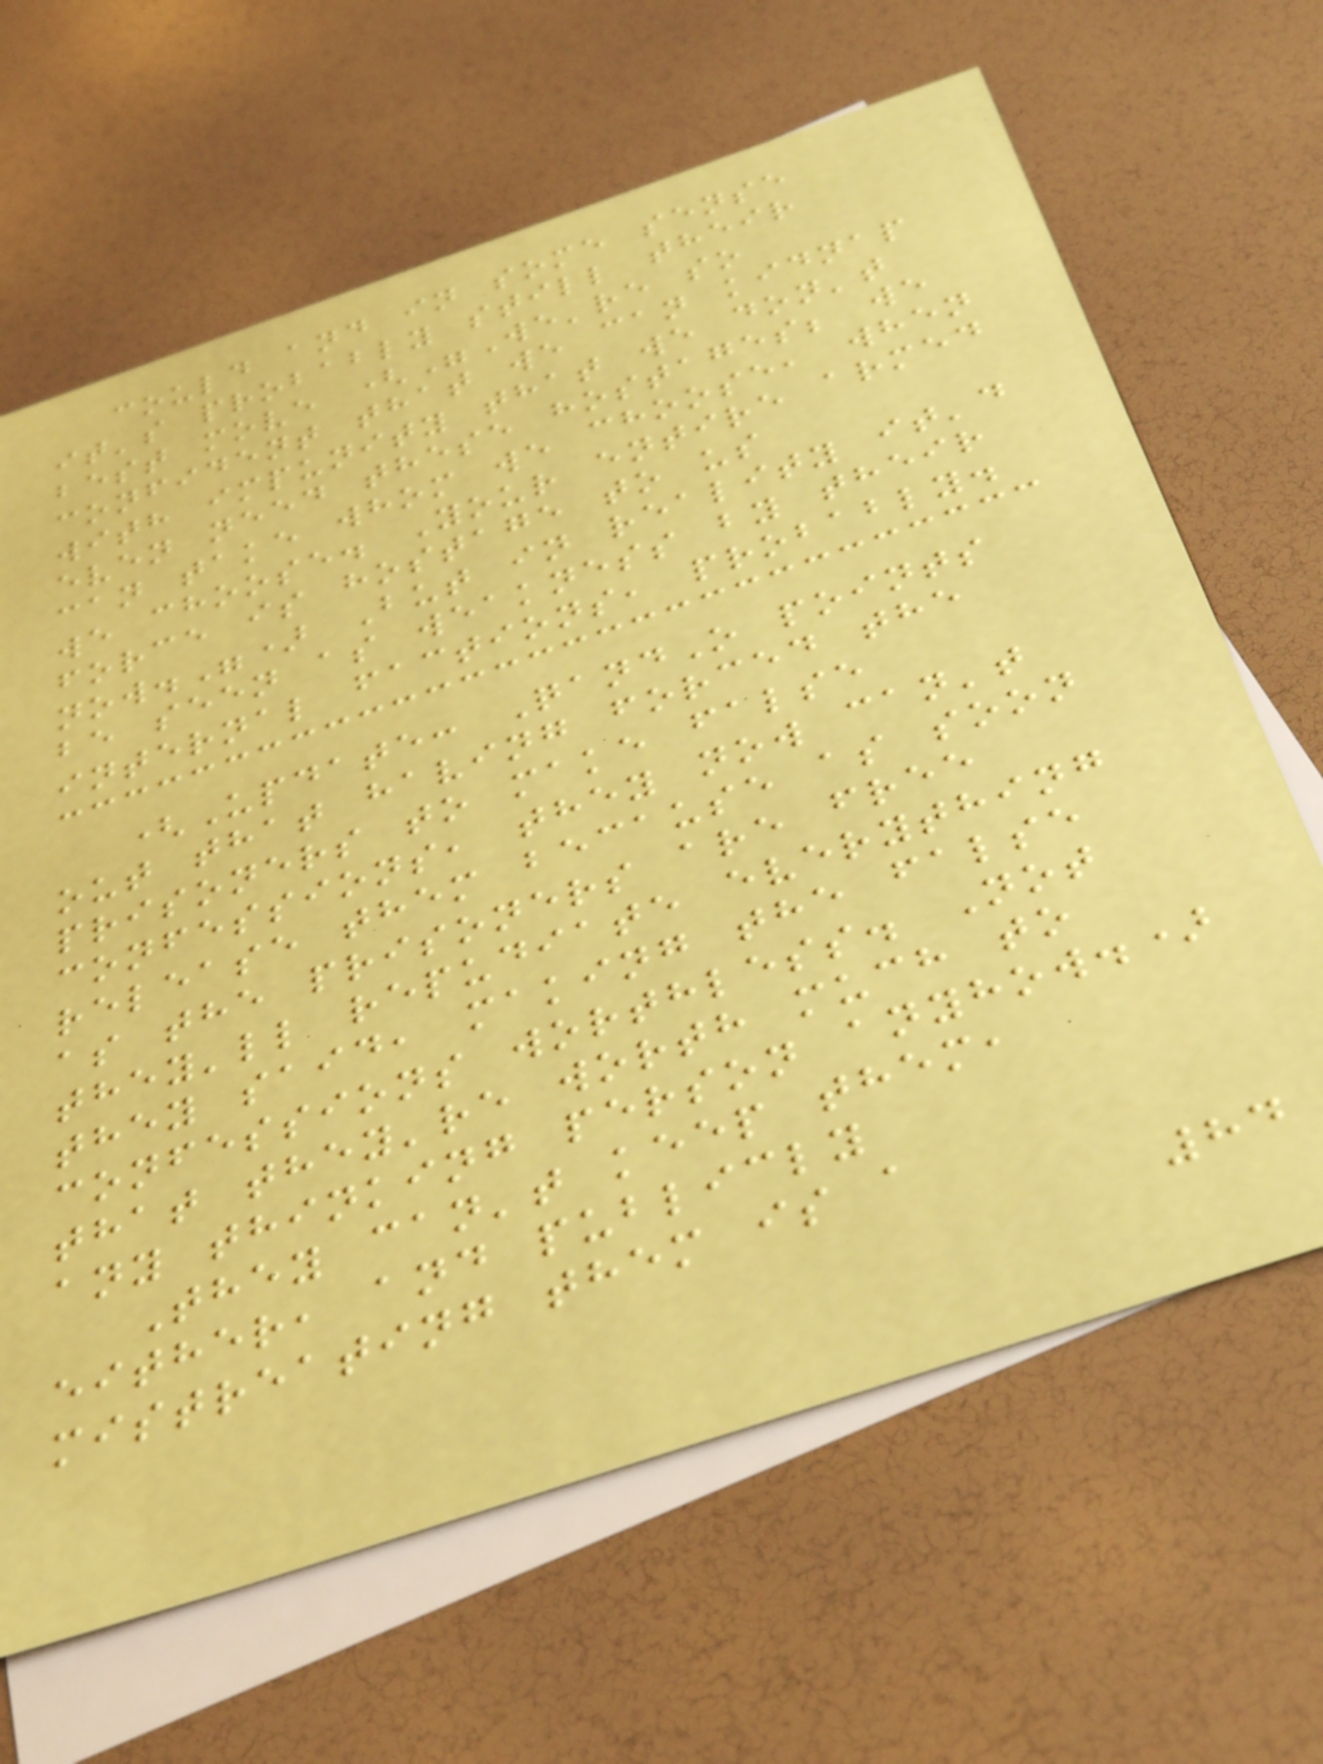could and in some sense
it's probably still their
best move ("We're so
confident that we can kidnap
with impunity that we don't
even need these hostages; we
can take whom we choose, when
we choose. Your entire armed
force is hostage to us
now.") But in reality it'd
be seen as weakness by their
internal factions, probably.
(Update: QandO points
out that having forced the
prisoners to make false
confessions, they now can't
release them because as soon
as the prisoners are free
they'll repudiate everything
they said, making the false
confessions worthless. Not
that they're worth much to
any thinking person anyhow.)
They can't keep them,
either, and publicly
mistreating them is a
84
